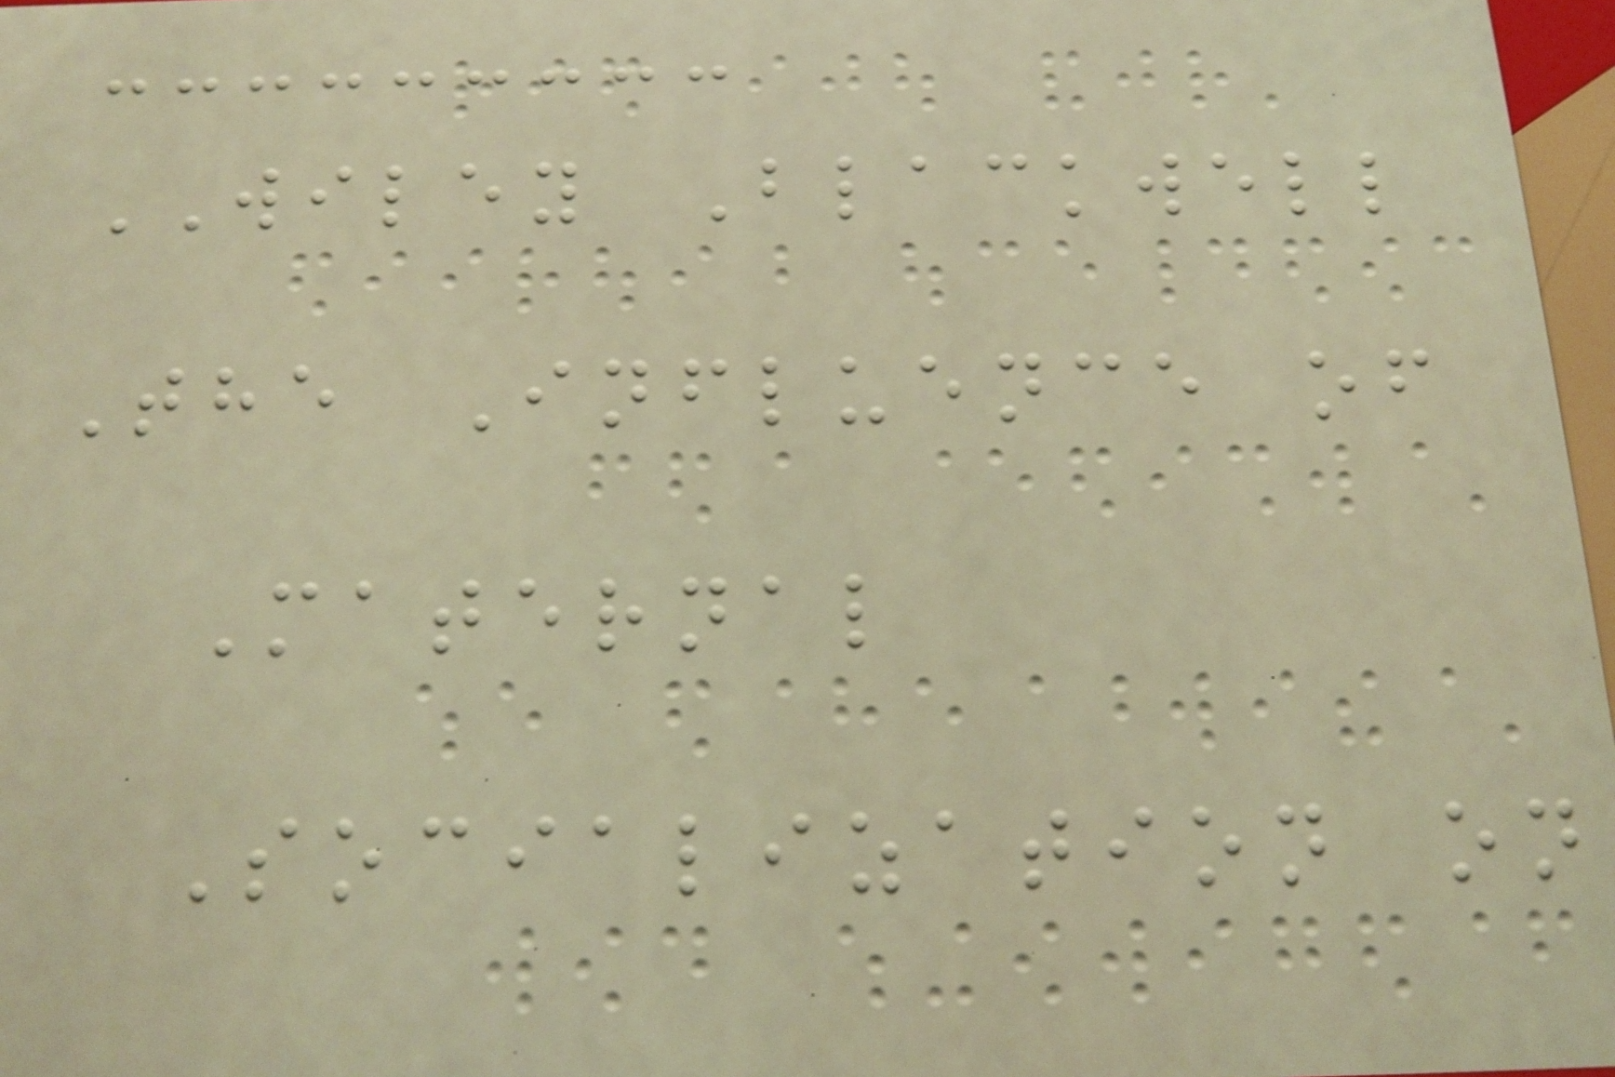WILEY Blackwell
The Influence of
Maternal
Socialization on
